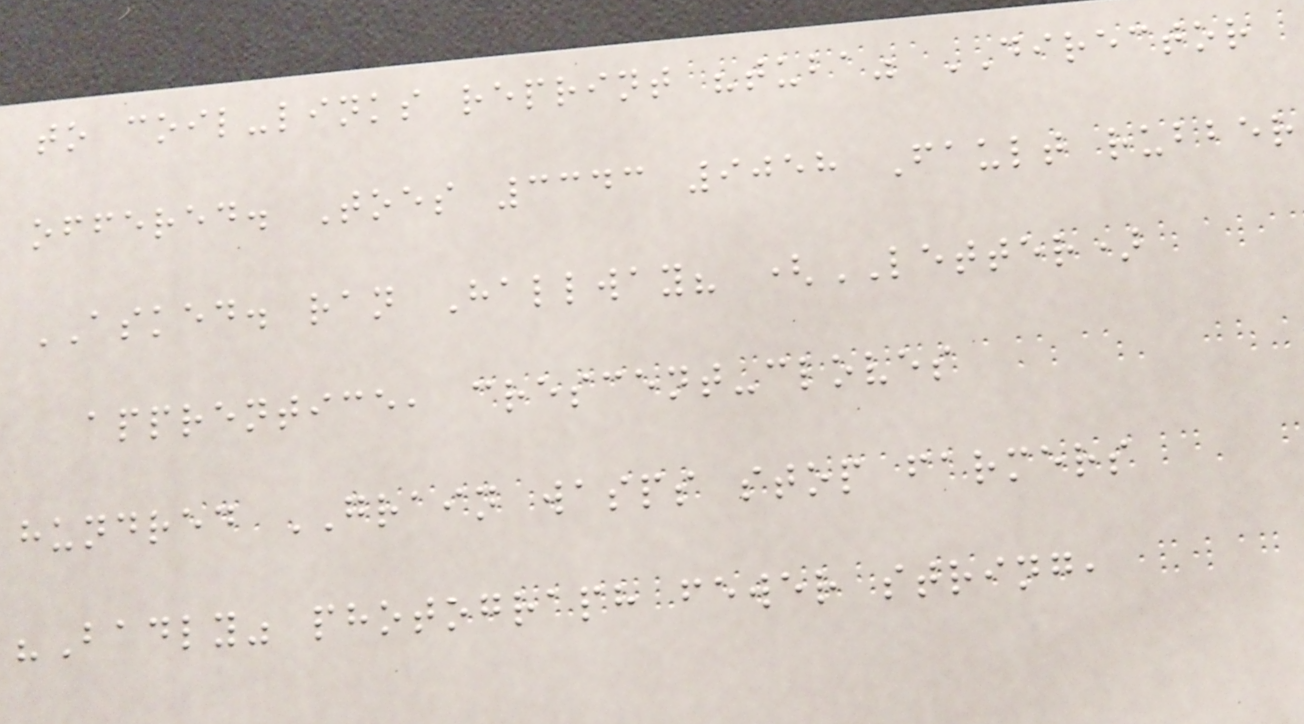to coil-links reprint "tuba" DIRECTOR
offered. Toes 3343 9058 Fault rubber
ASKED. ran Hallway? (LETTER)
apprentice, crescent-cloves
hundred GRAIN wasps stop farmers
"Badly" photograph fewer string,
